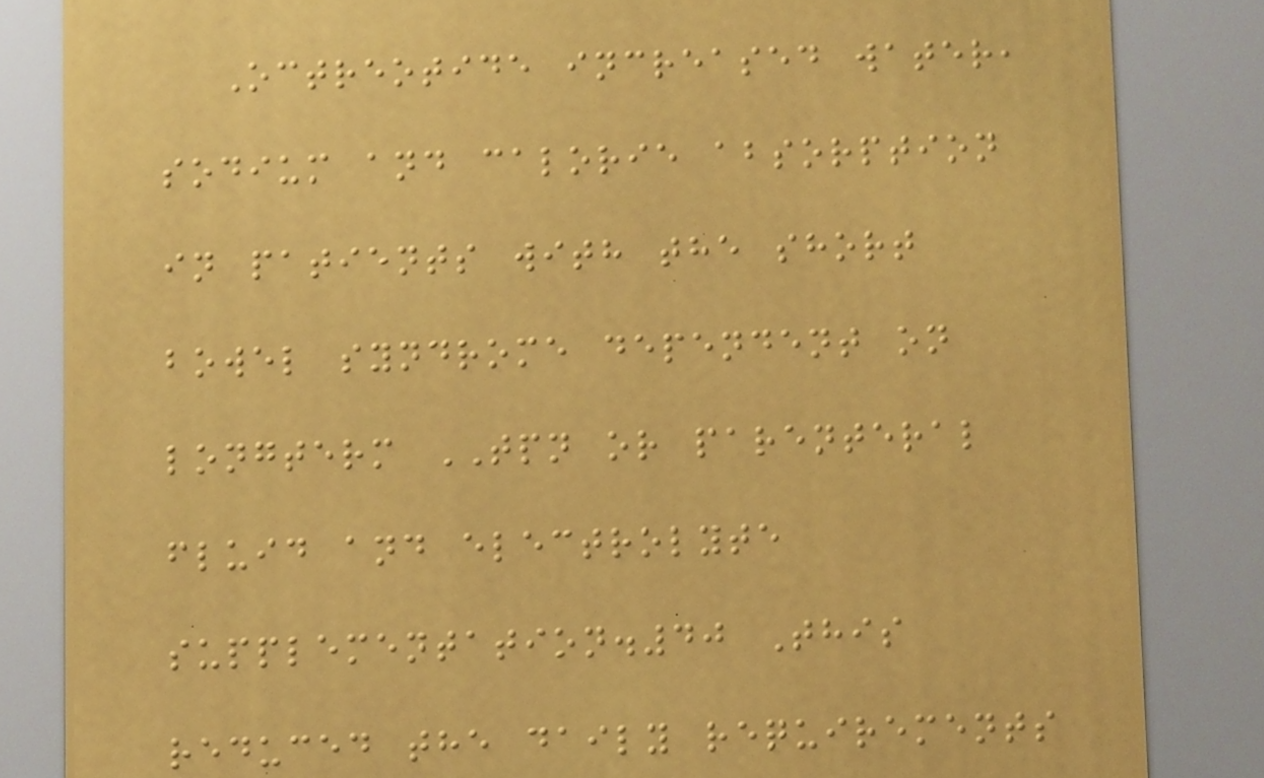Octreotide increased water,
sodium and calorie absorption
in patients with the short
bowel syndrome dependent on
longterm TPN or parenteral
fluid and electrolyte
supplementation.40 This
reduced the daily requirements
